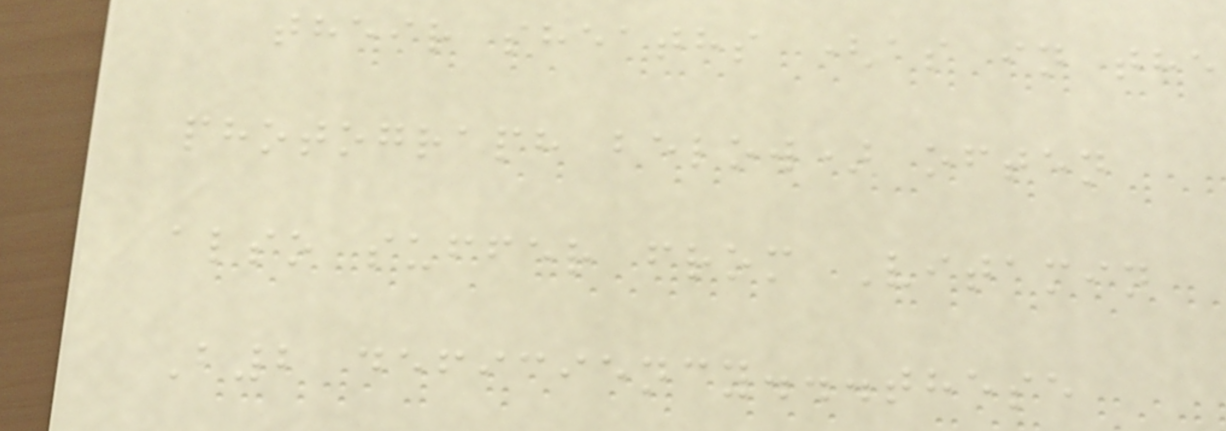their sheaths (as in the
photograph below) often
also suffer from Vitamin
B2 deficiency...these
